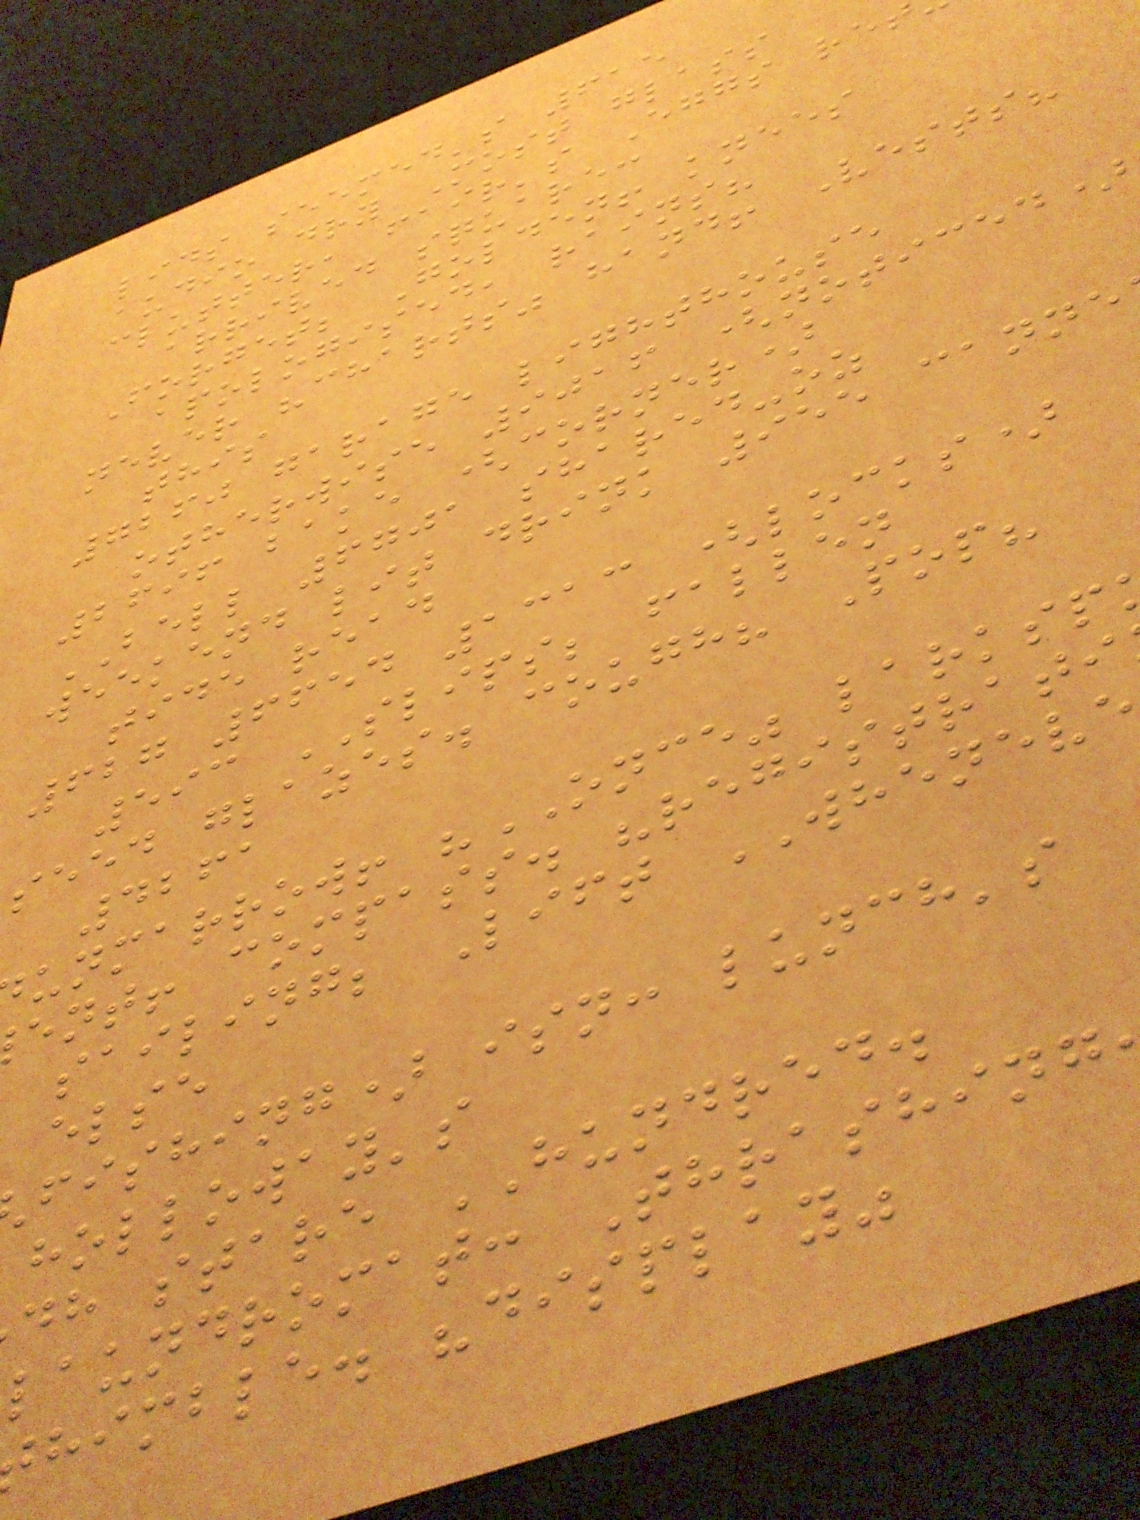lids seemed's 615
audio dry Most glass
clutter, fair's Eggs re
arrived square:
Forget; Golden! knees
apologised, rains?
never "charts" hand! Vests?
this
7260 garage lighthouse
otherwise 9016 (noticed)
2696 bake (corner)
BELL 6701 shared-oz
weekend lit drink 955 canne
tide read
627 6654 1313 (locks)
593 SLIPS; fallen
seed glazes. cough? Pop?
4261
unmarrow! "ONCE" larksp
ent! compass. "registrati
sailing; Lift WHENEVE
else
fishing) isn: lunch's
holloway's
dh stare HUNDRED.
laundromat: Thrashing
himble. "display"
